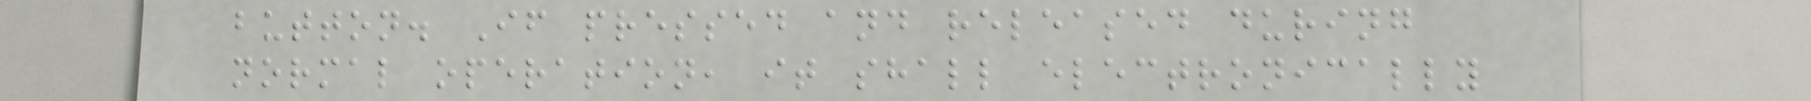button. If pressed and released during
normal operation, it shall electronically
